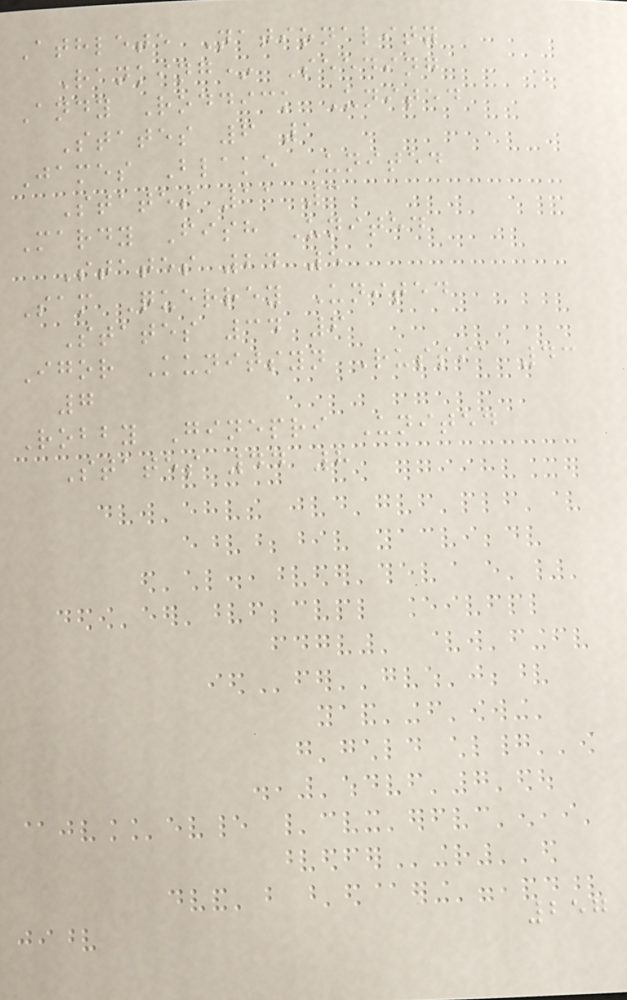Athlete Nationality
Ranking* Seeding
Andy Roddick United
States 6 1
James Blake United
States 11 3
Mardy Fish United
States 24 5
Sam Querrey United
States 34 6
Igor Kunitsyn Russia 43
7
Robby Ginepri United
States 44 8
257
